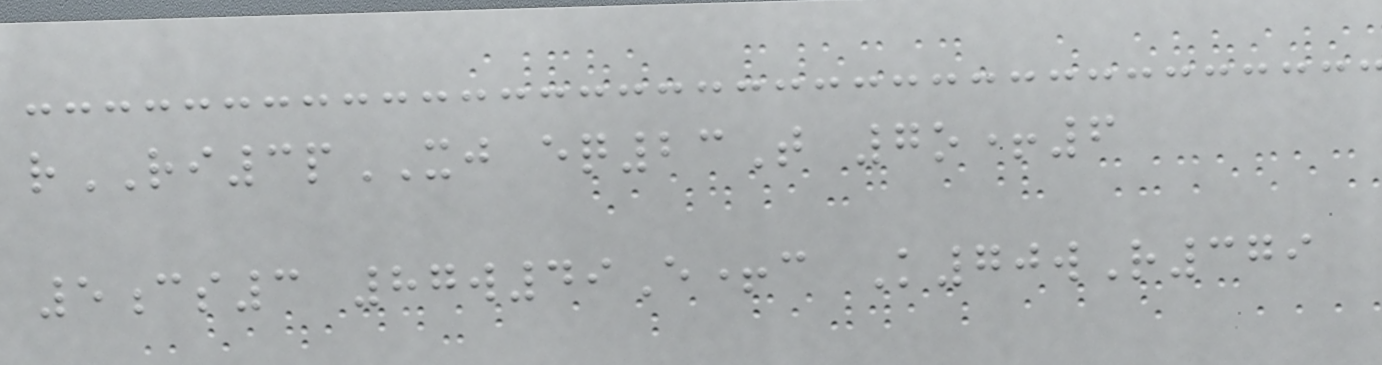rRI3pXJ eq23T 7o+6
5cs3 87w49E+c K70wR379
